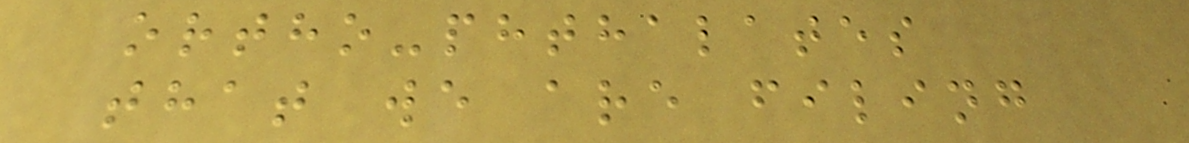ortho-phthalates
that we are filing
